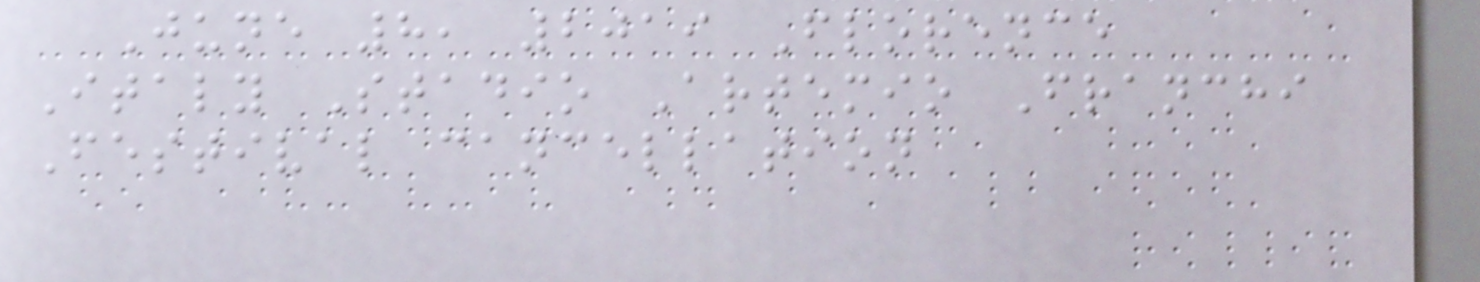June 8, 2019 Florence
Italy Stadio Artemio Franchi
Festival cancellation
